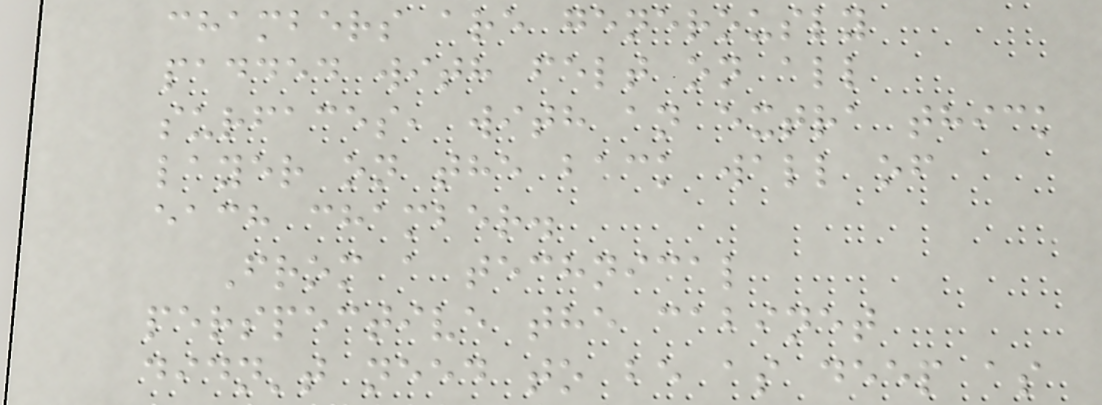chambers are generously
padded with felt on all
surfaces, with an extra thick
layer on the back wall of
each chamber.
From a technical
perspective the cabinet
didn't need to be as deep as
